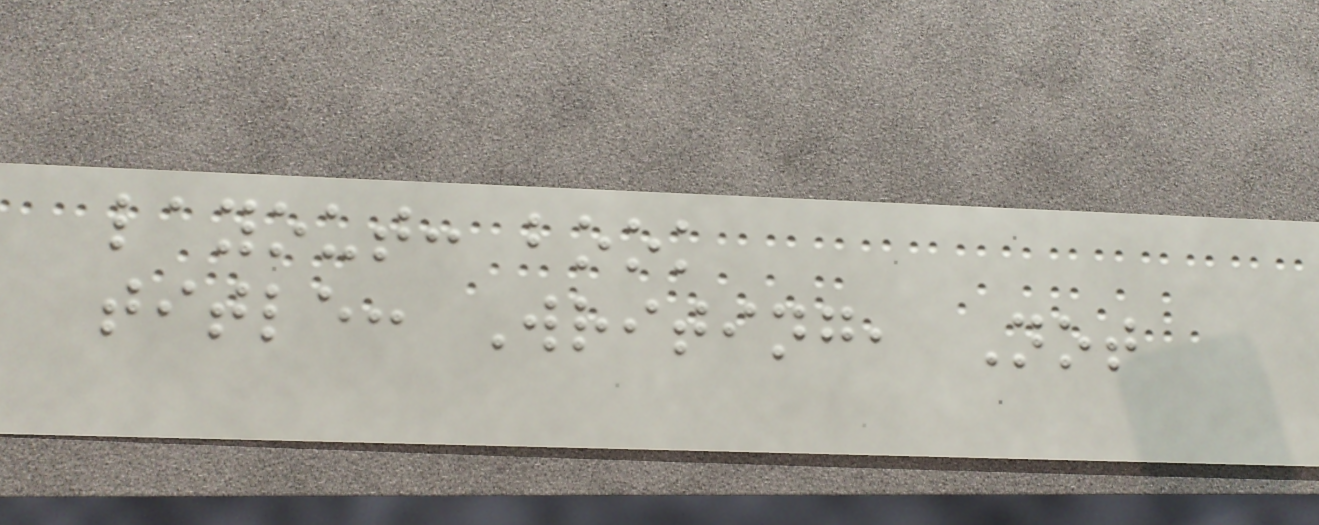layout: book
title: Writing, Not
